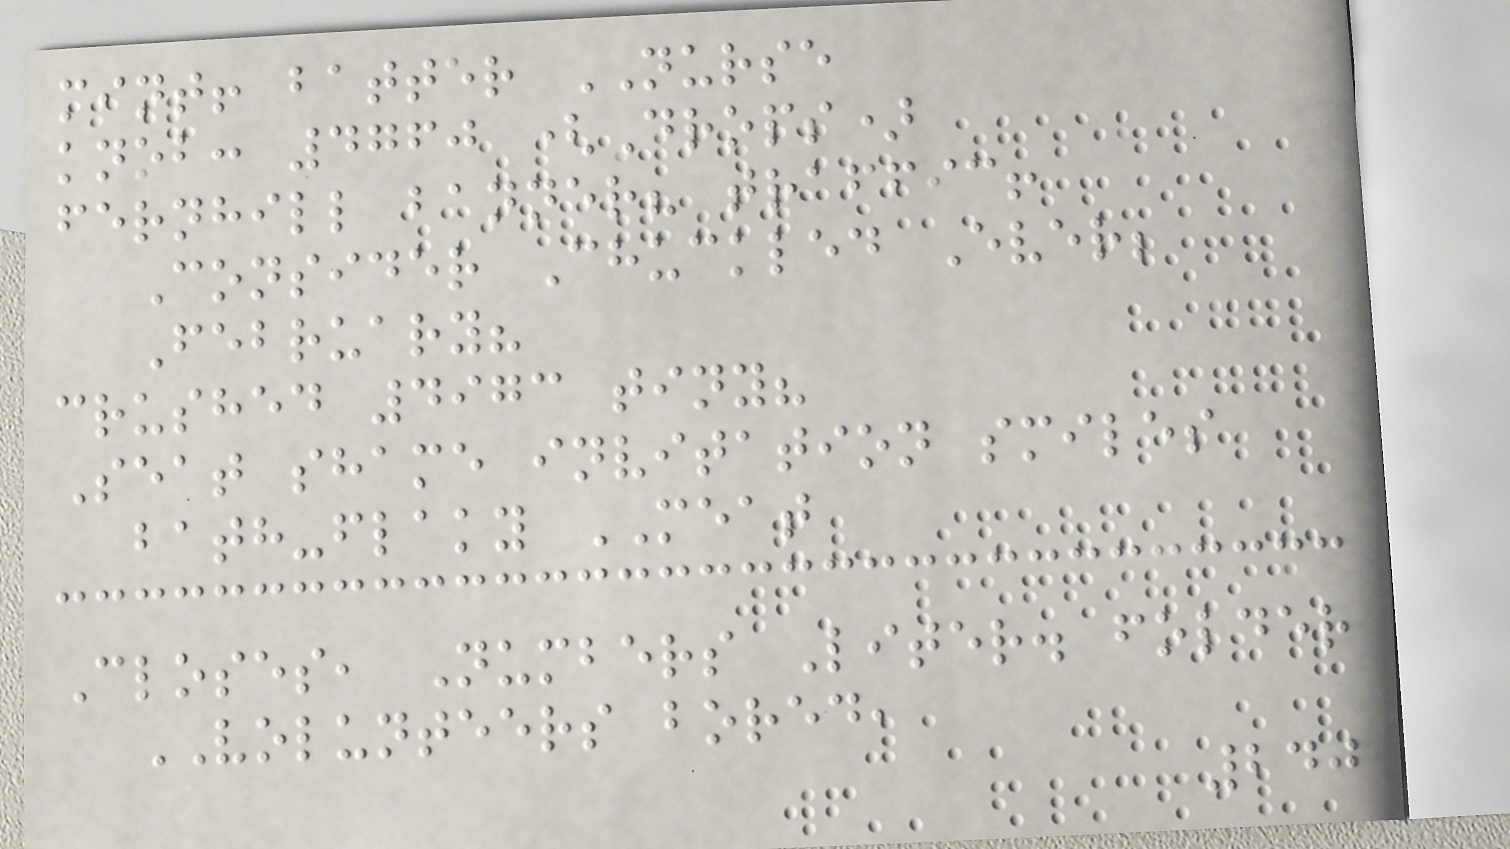mint! batter NURSE
knob: 4760 (Drops)
fernhill banner? traffic!
Consider Chuckled Ever;
February?
crushed 4973 tiny?
Seat shame invitation smiles
bath-flaky MEAT
Closes, Numbers Liter. folder
VOLUNTEERS bored,
240
